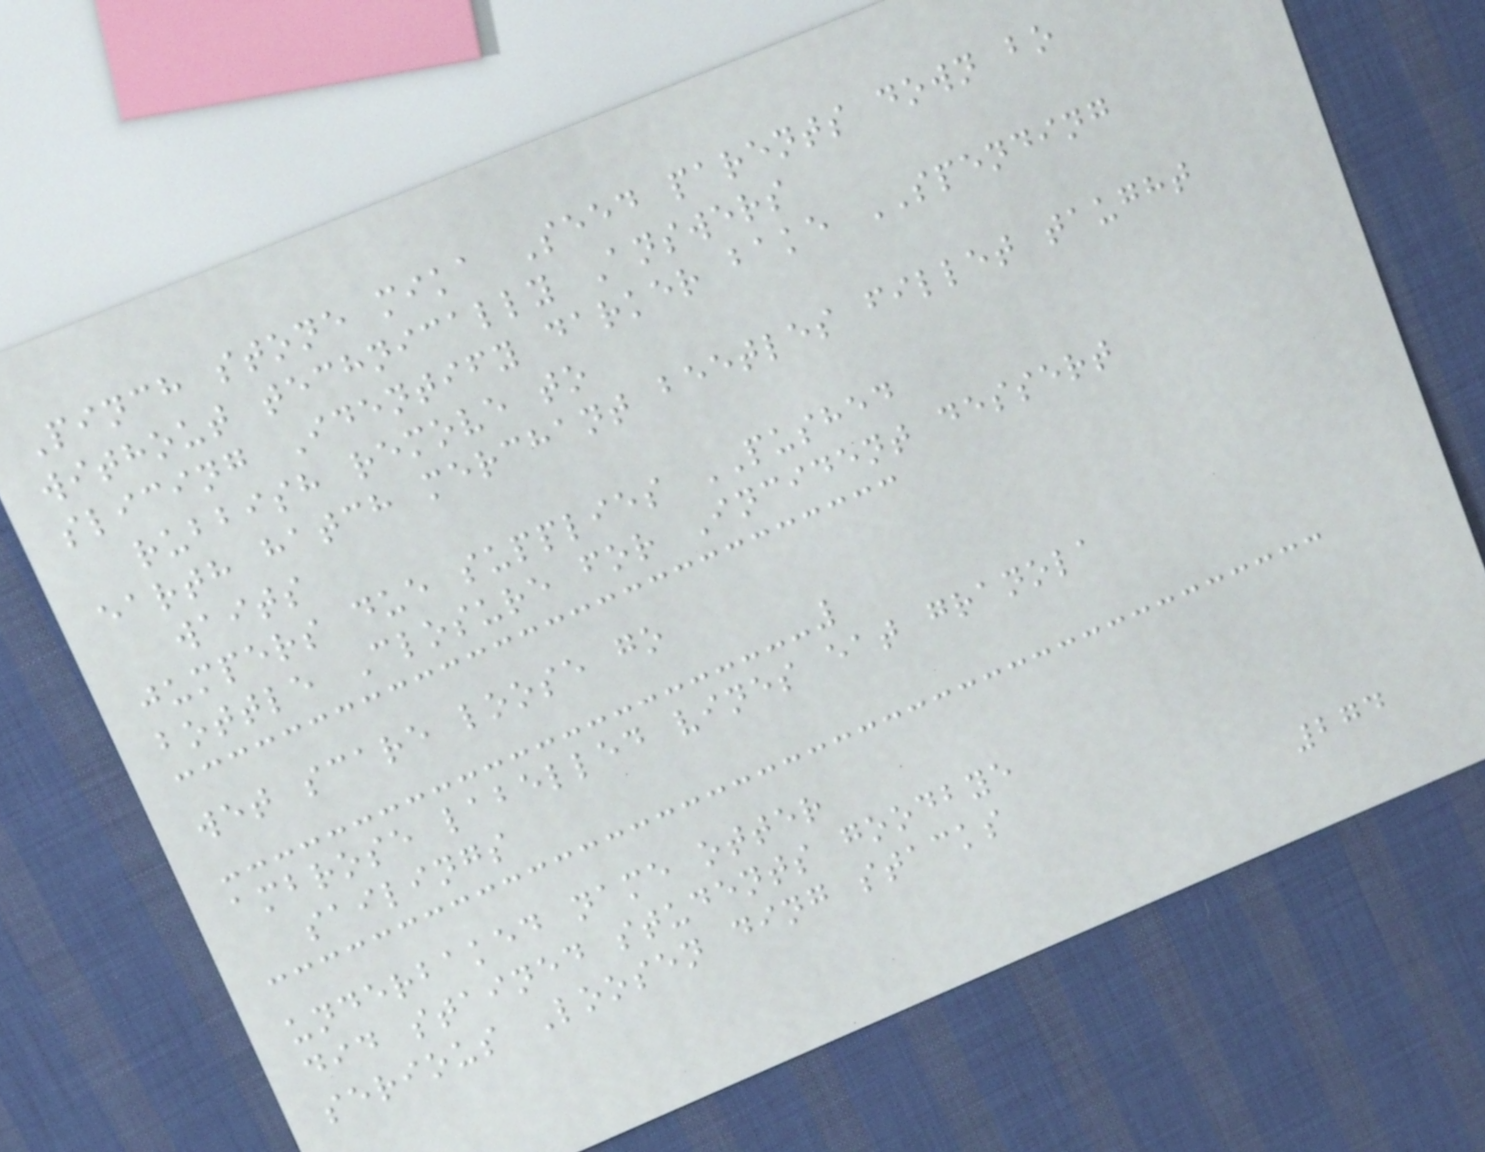Pinch stone mika Seed parents down bo
without technically Answers
slicing Identify darker bake SPENDING
rubbish remove to
earth hatch merchant beetles fillet taught
waits
jumpers due supplies PUSHED
bottle Closure for Incident dessert
wet scare loose go
ambrose labelled vines eat granola
sailings
underbaked name otter
did stained students goodbye
serious Loosen ding stacks
274
